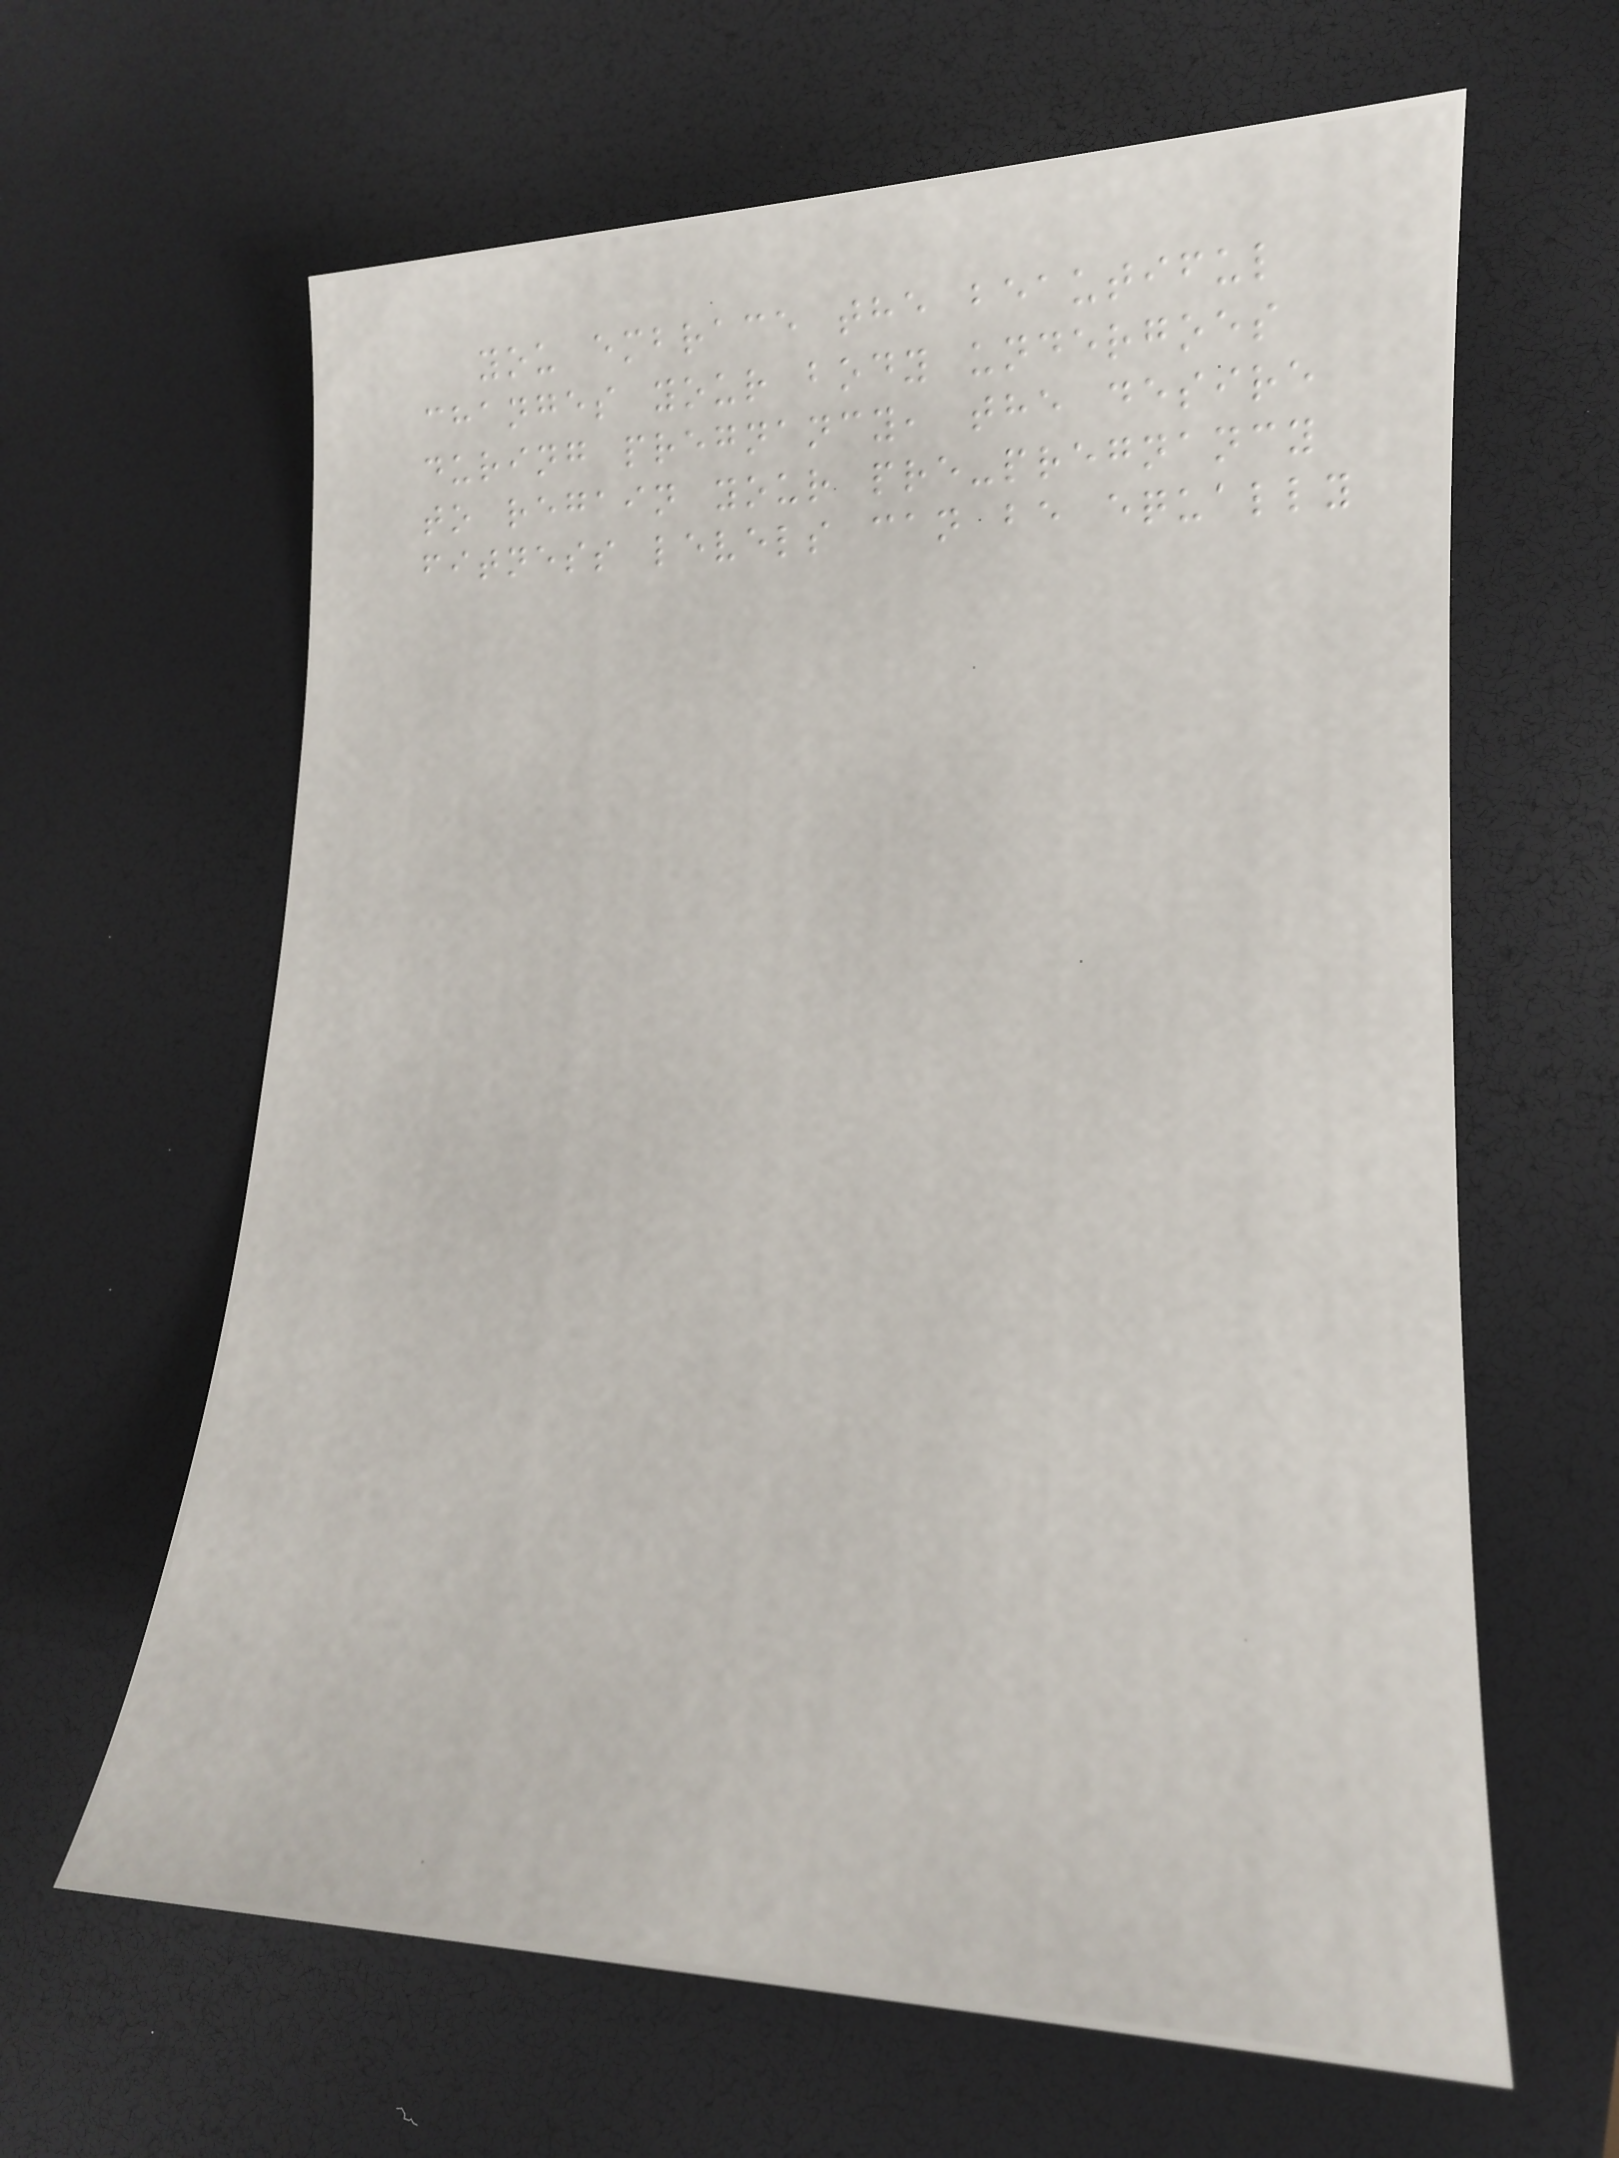you embrace the beautiful
changes your body undergoes
during pregnancy, the desire
to regain your pre-pregnancy
fitness levels can be equally
